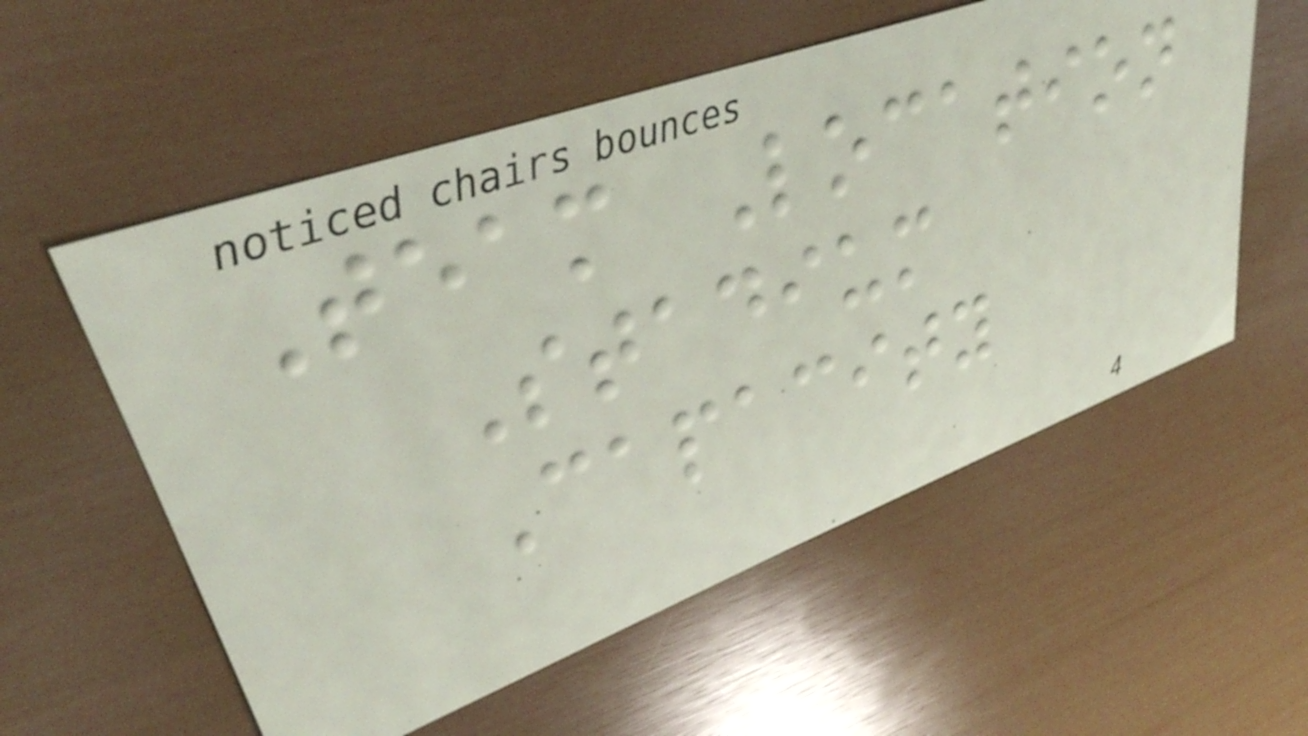Team Location
Stadium
Capacity
